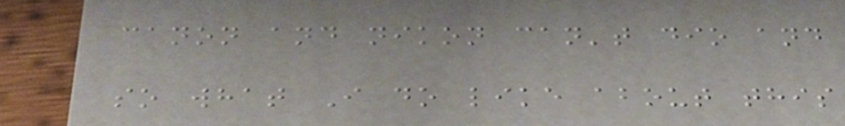canon and nikon can't dio and
so what I do like about this
